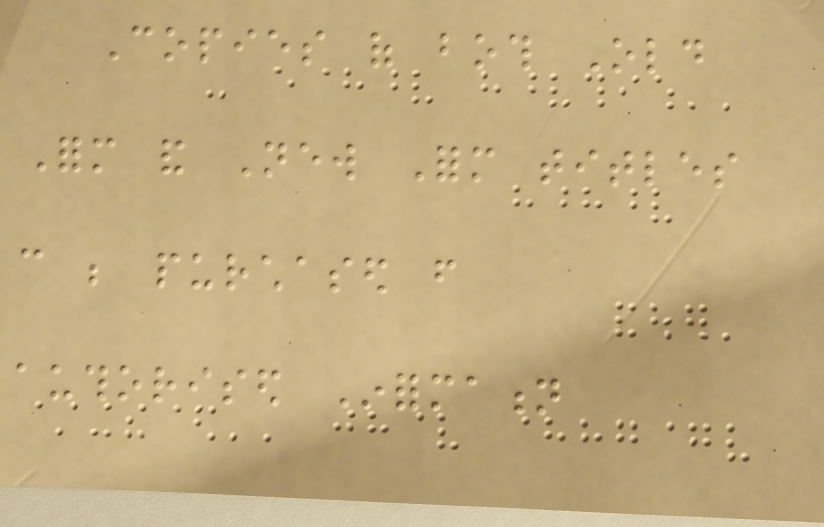Copies of both Old
Form and New Form titles
can be purchased from
authorised Information
